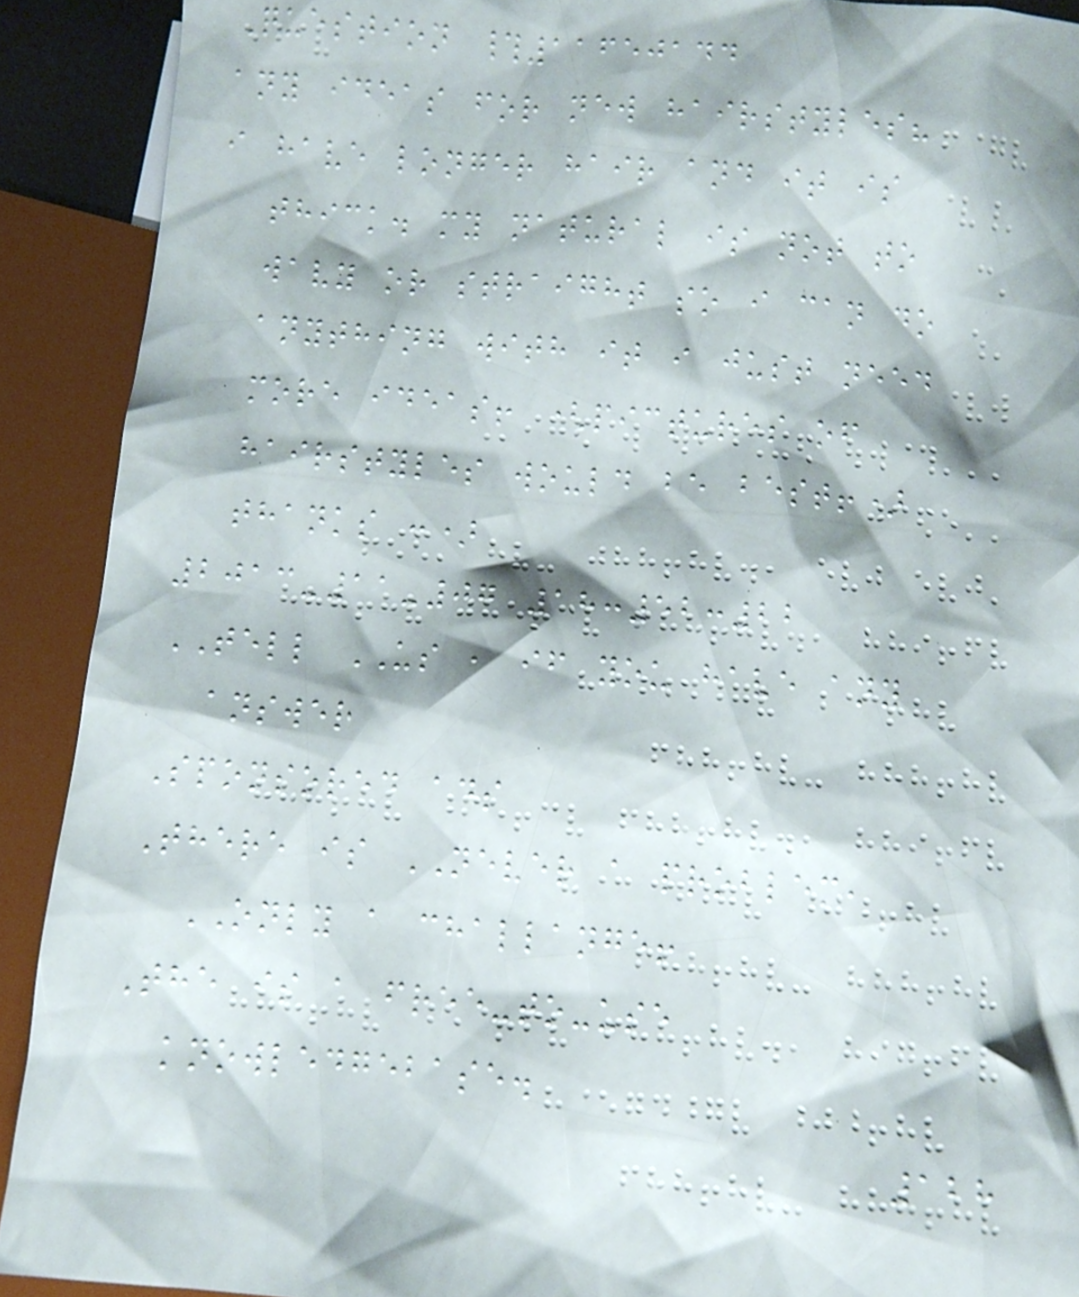Question #11650144
any ideas for new hairstyles?
i have longer hair and it is
thick. my natural is not to
wavy or straight so i can do
anything with it i just need
more ideas! (pictures of
hairstyles would be best!)
thanks :)
2013-11-07 18:52:22
TELL US , if you have any
answer
Sponsored ads
There is NEVER a problem,
ONLY a challange!
The is a free-to-use
knowledgebase.
128
